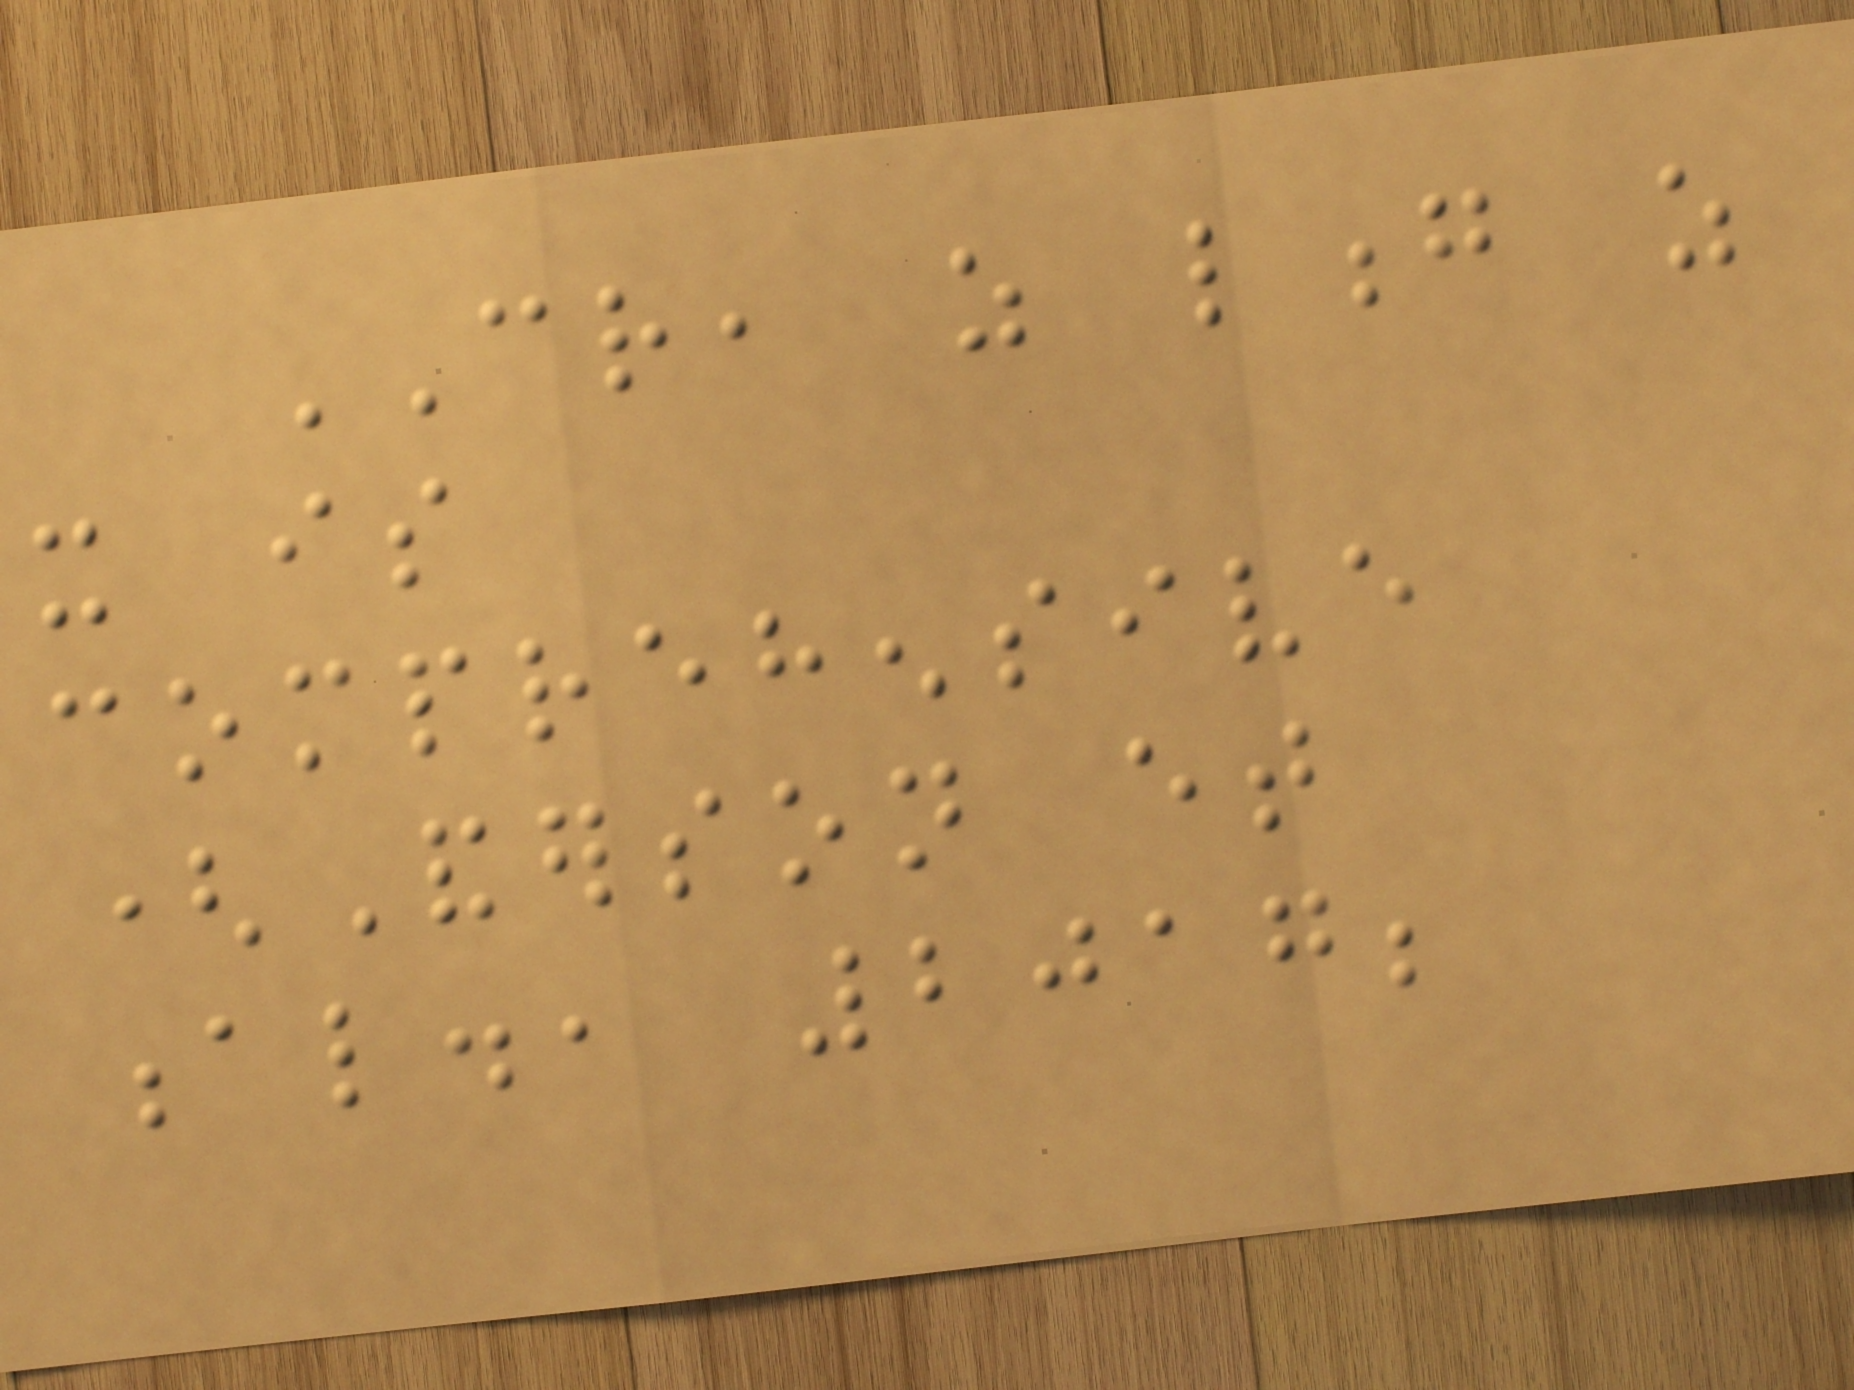CR, as long as
it is
comprehensive
(Anderson et
al., 2017;
